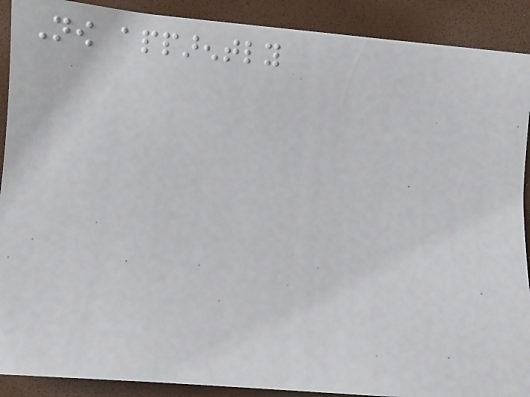Now apparently
